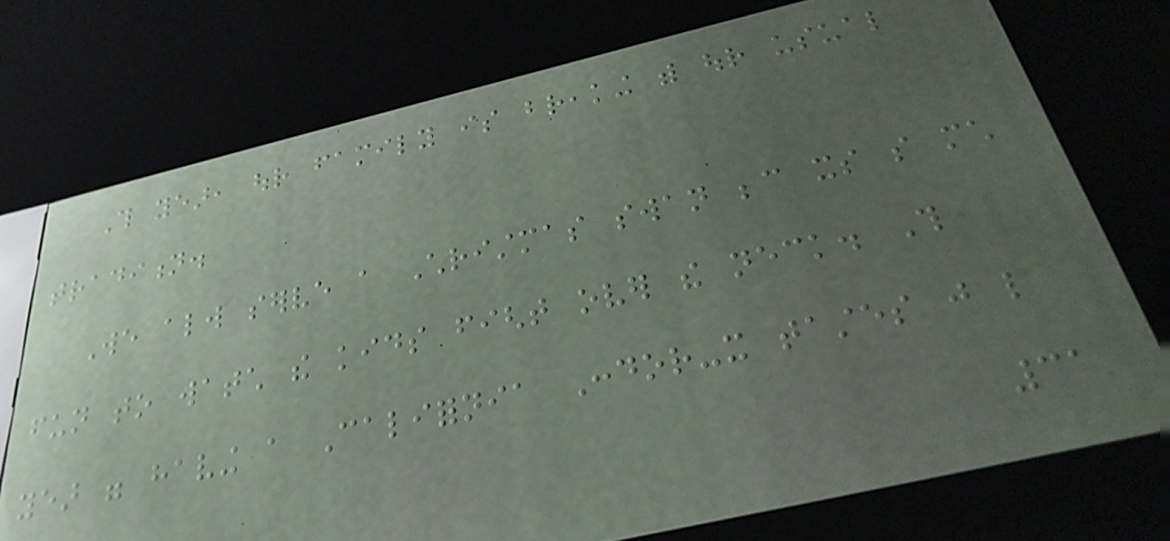This year, our family is breaking with our usual
tradition.
We always serve a Christmas swan because its so much
fun to watch the kids fight over the neck. This
year were having a California Condor-it tastes just like
31
